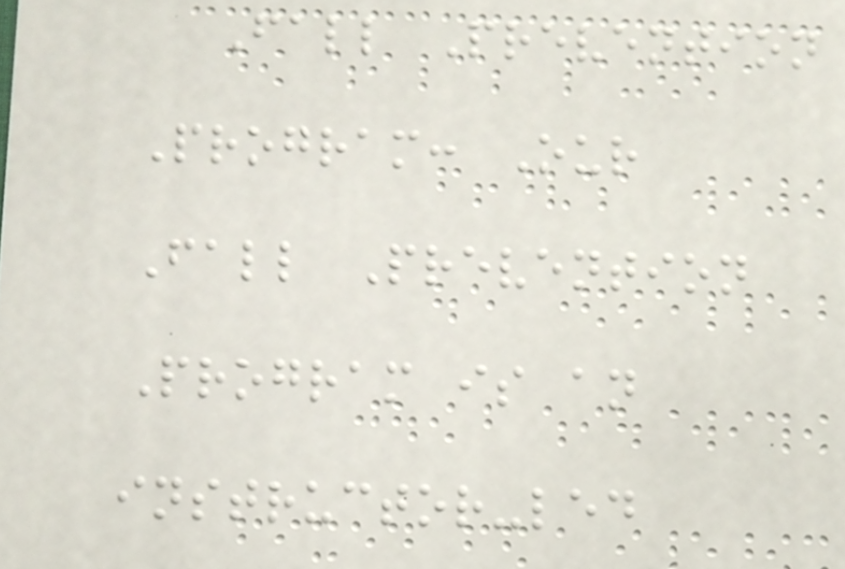Fall Prevention
Program: Our
Fall Prevention
Program is an
instructor-led
